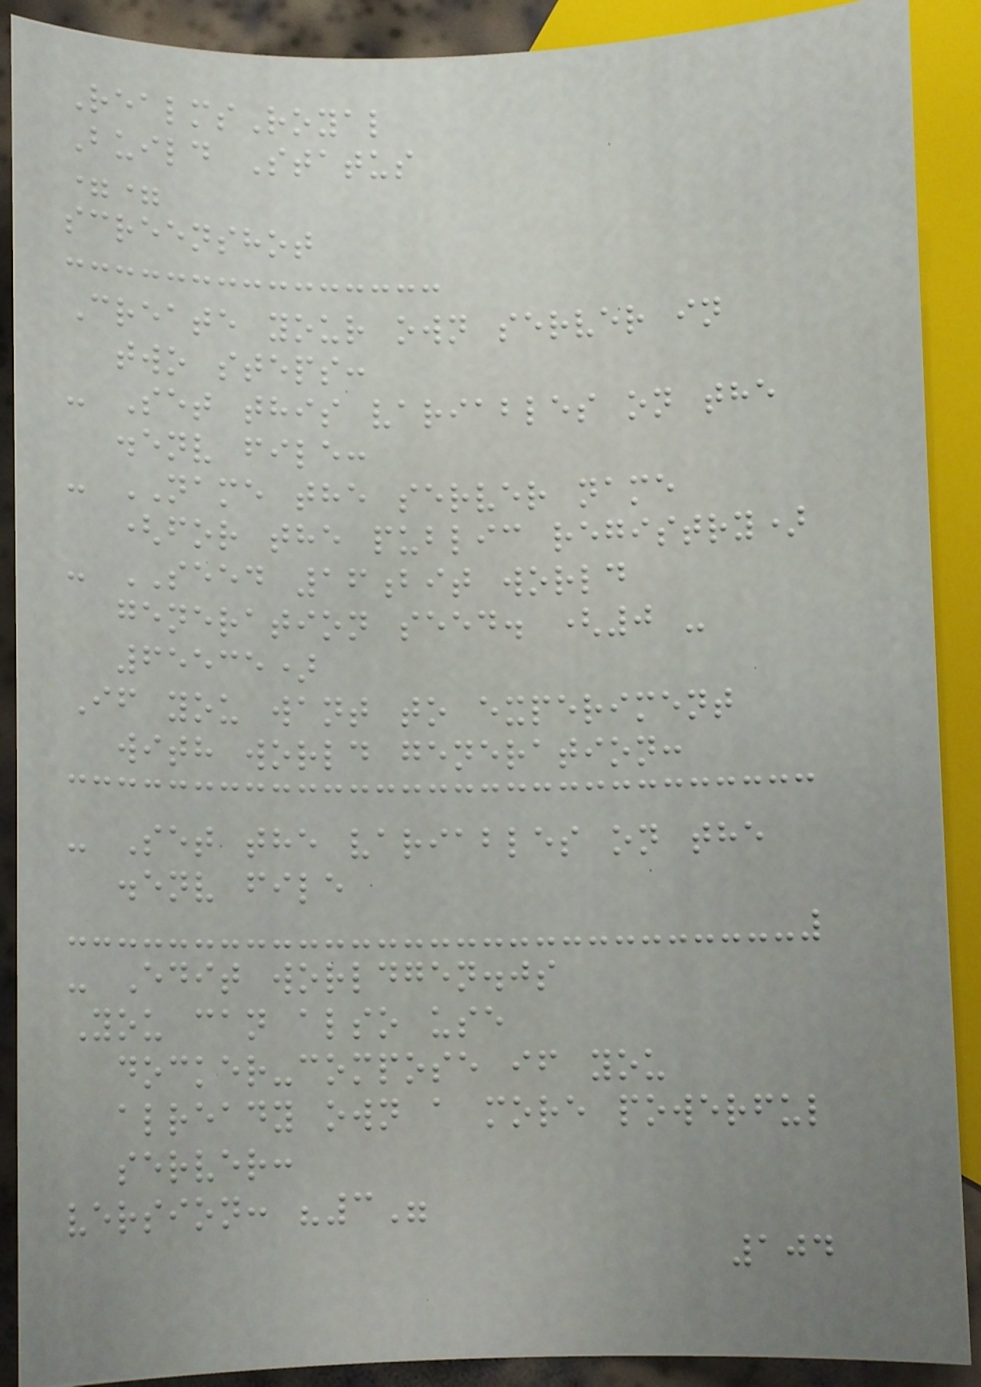RealmsRoyal
Build Status
==
screenshot
Create your own server in
two steps:
- Set this variables on the
.env file:
- NAME the server name
(for the public registry)
- SEED 16bit world
generation seed. (0 -
65535)
If you want to experiment
with world generation:
- Set the variables on the
.env file
- Edit worldgen.js
You can also use
docker-compose if you
already own a more powerful
server:
version: "3"
104
